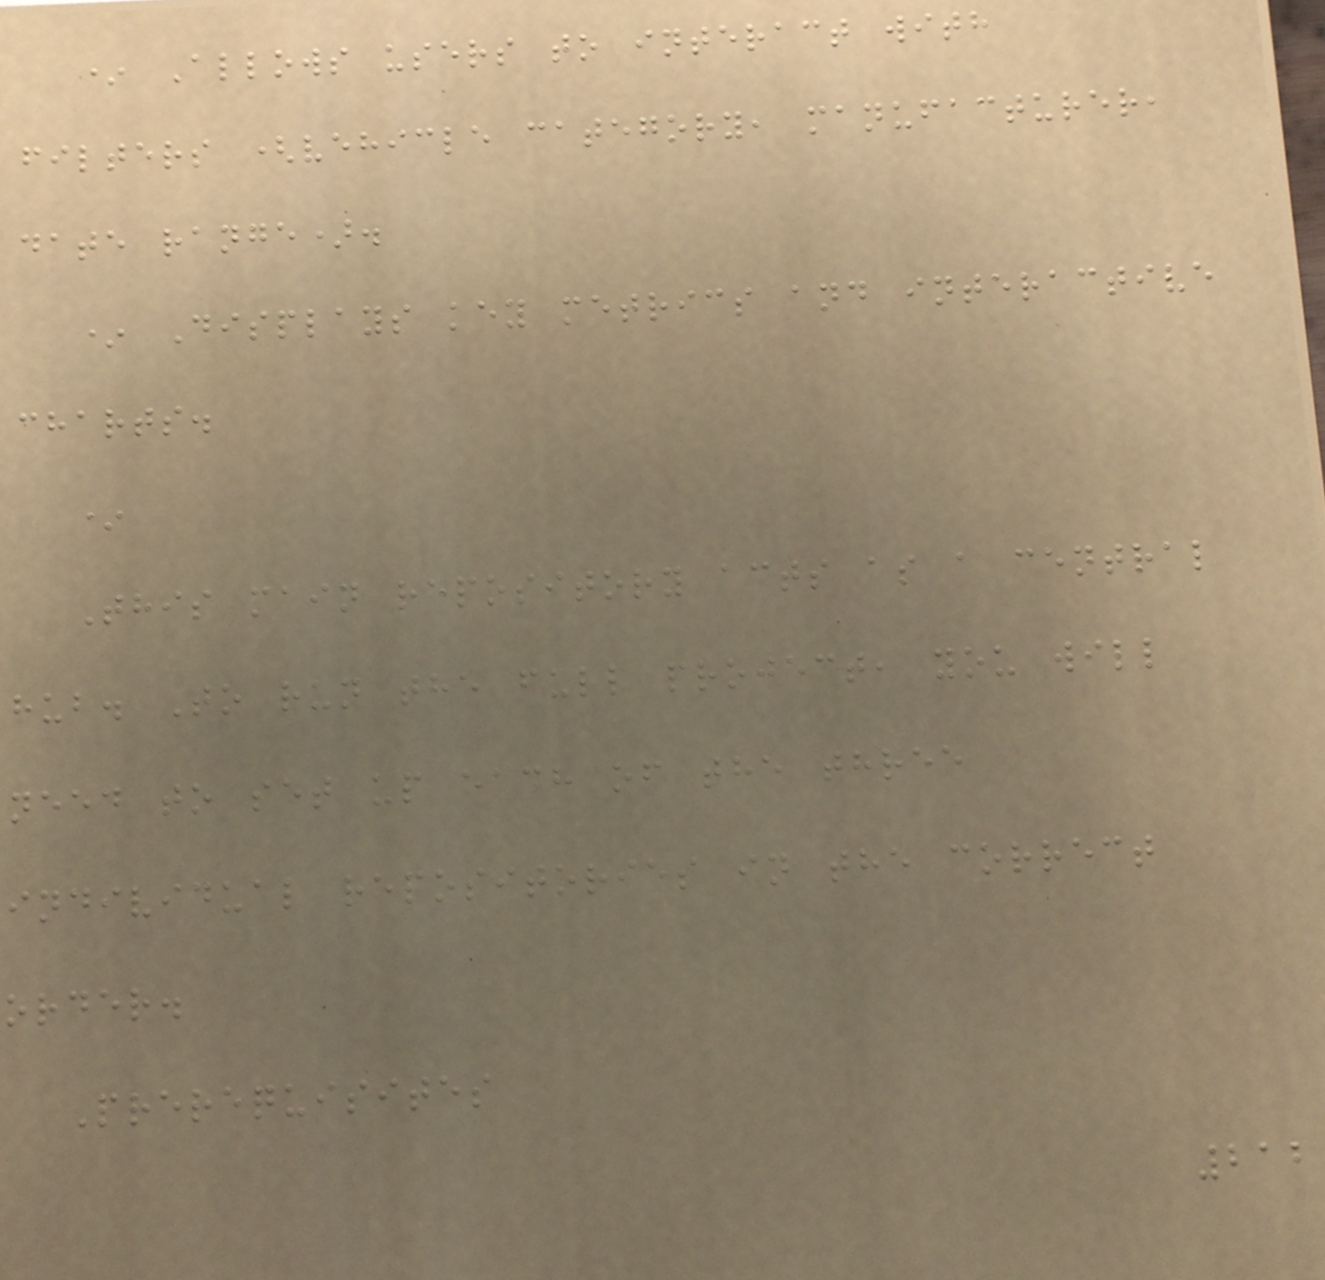* Allows users to interact with
filters (vehicle category, manufacturer,
date range).
* Displays key metrics and interactive
charts.
*
This main repository acts as a central
hub. To run the full project, you will
need to set up each of the three
individual repositories in the correct
order.
Prerequisites
212
